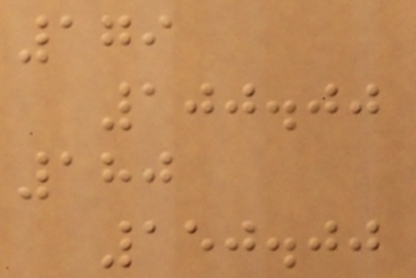179
100.00
180
150.00
